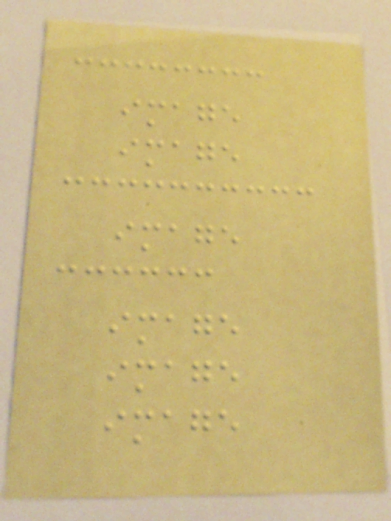image
image
image
image
image
image
